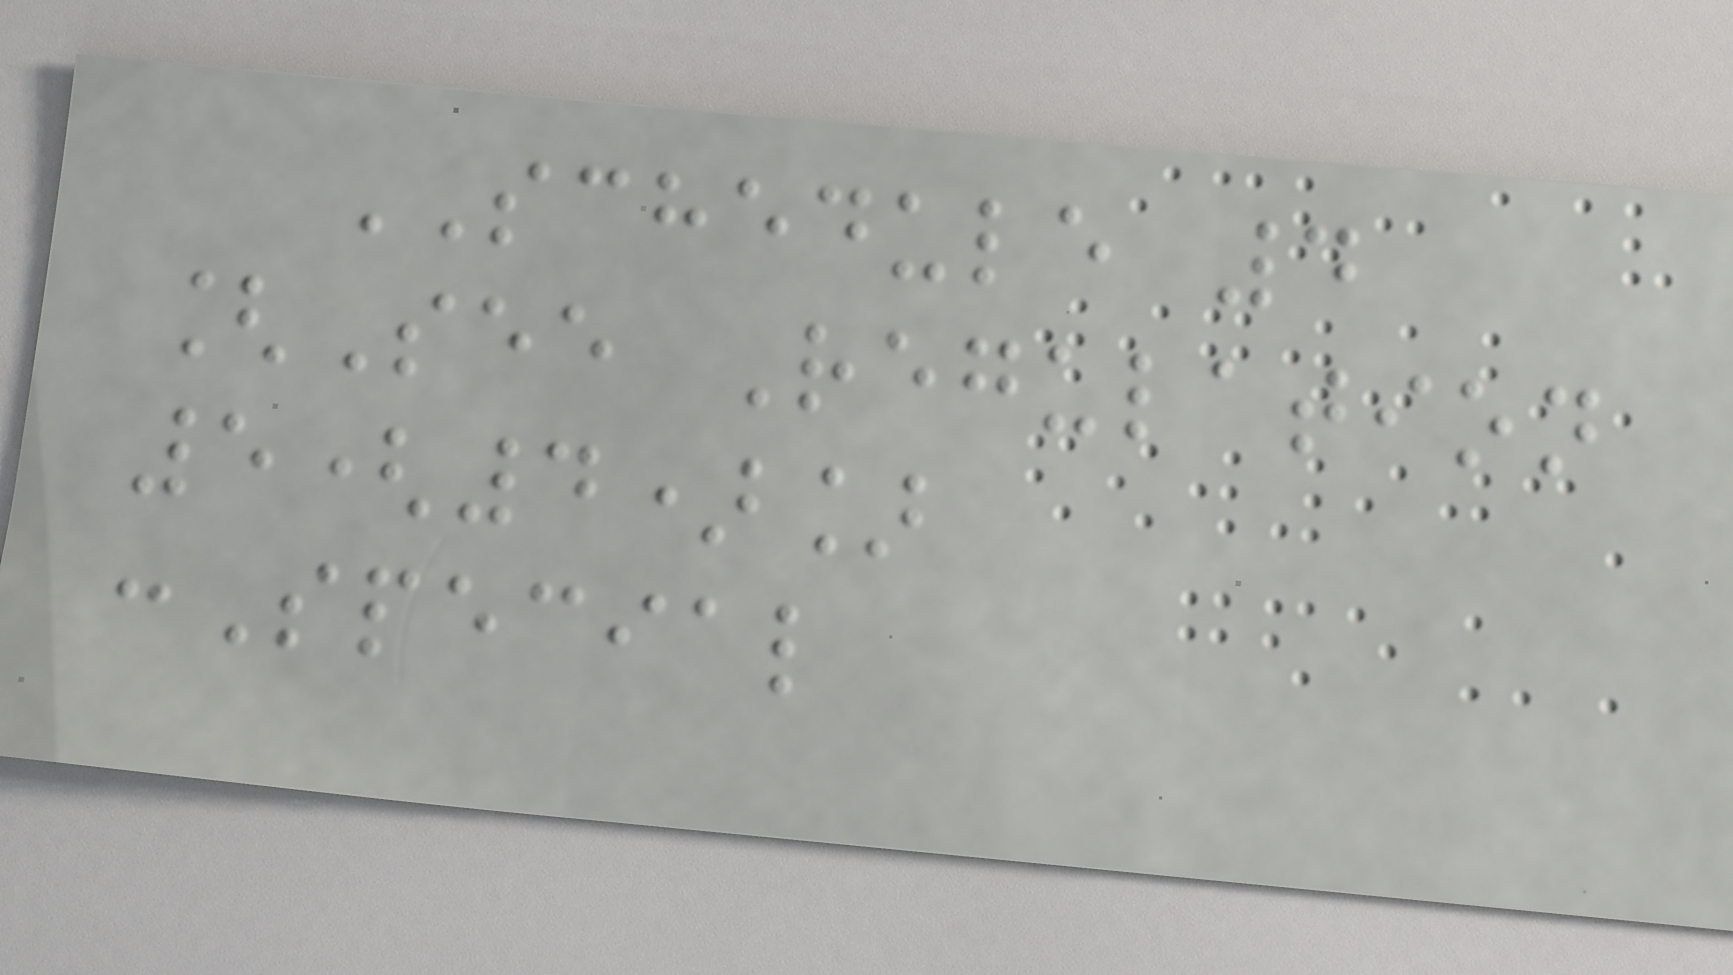SCHEDULE 4
[See Regulation
5(4)]
:Special
